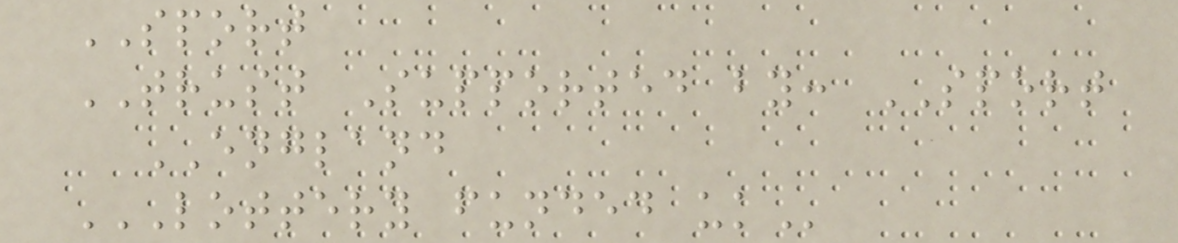SPORT
TRUST Supported by: SPORT
ENGLAND
LOTTERY FUNDED UK
